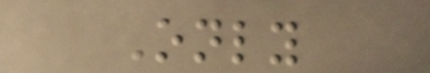Only
